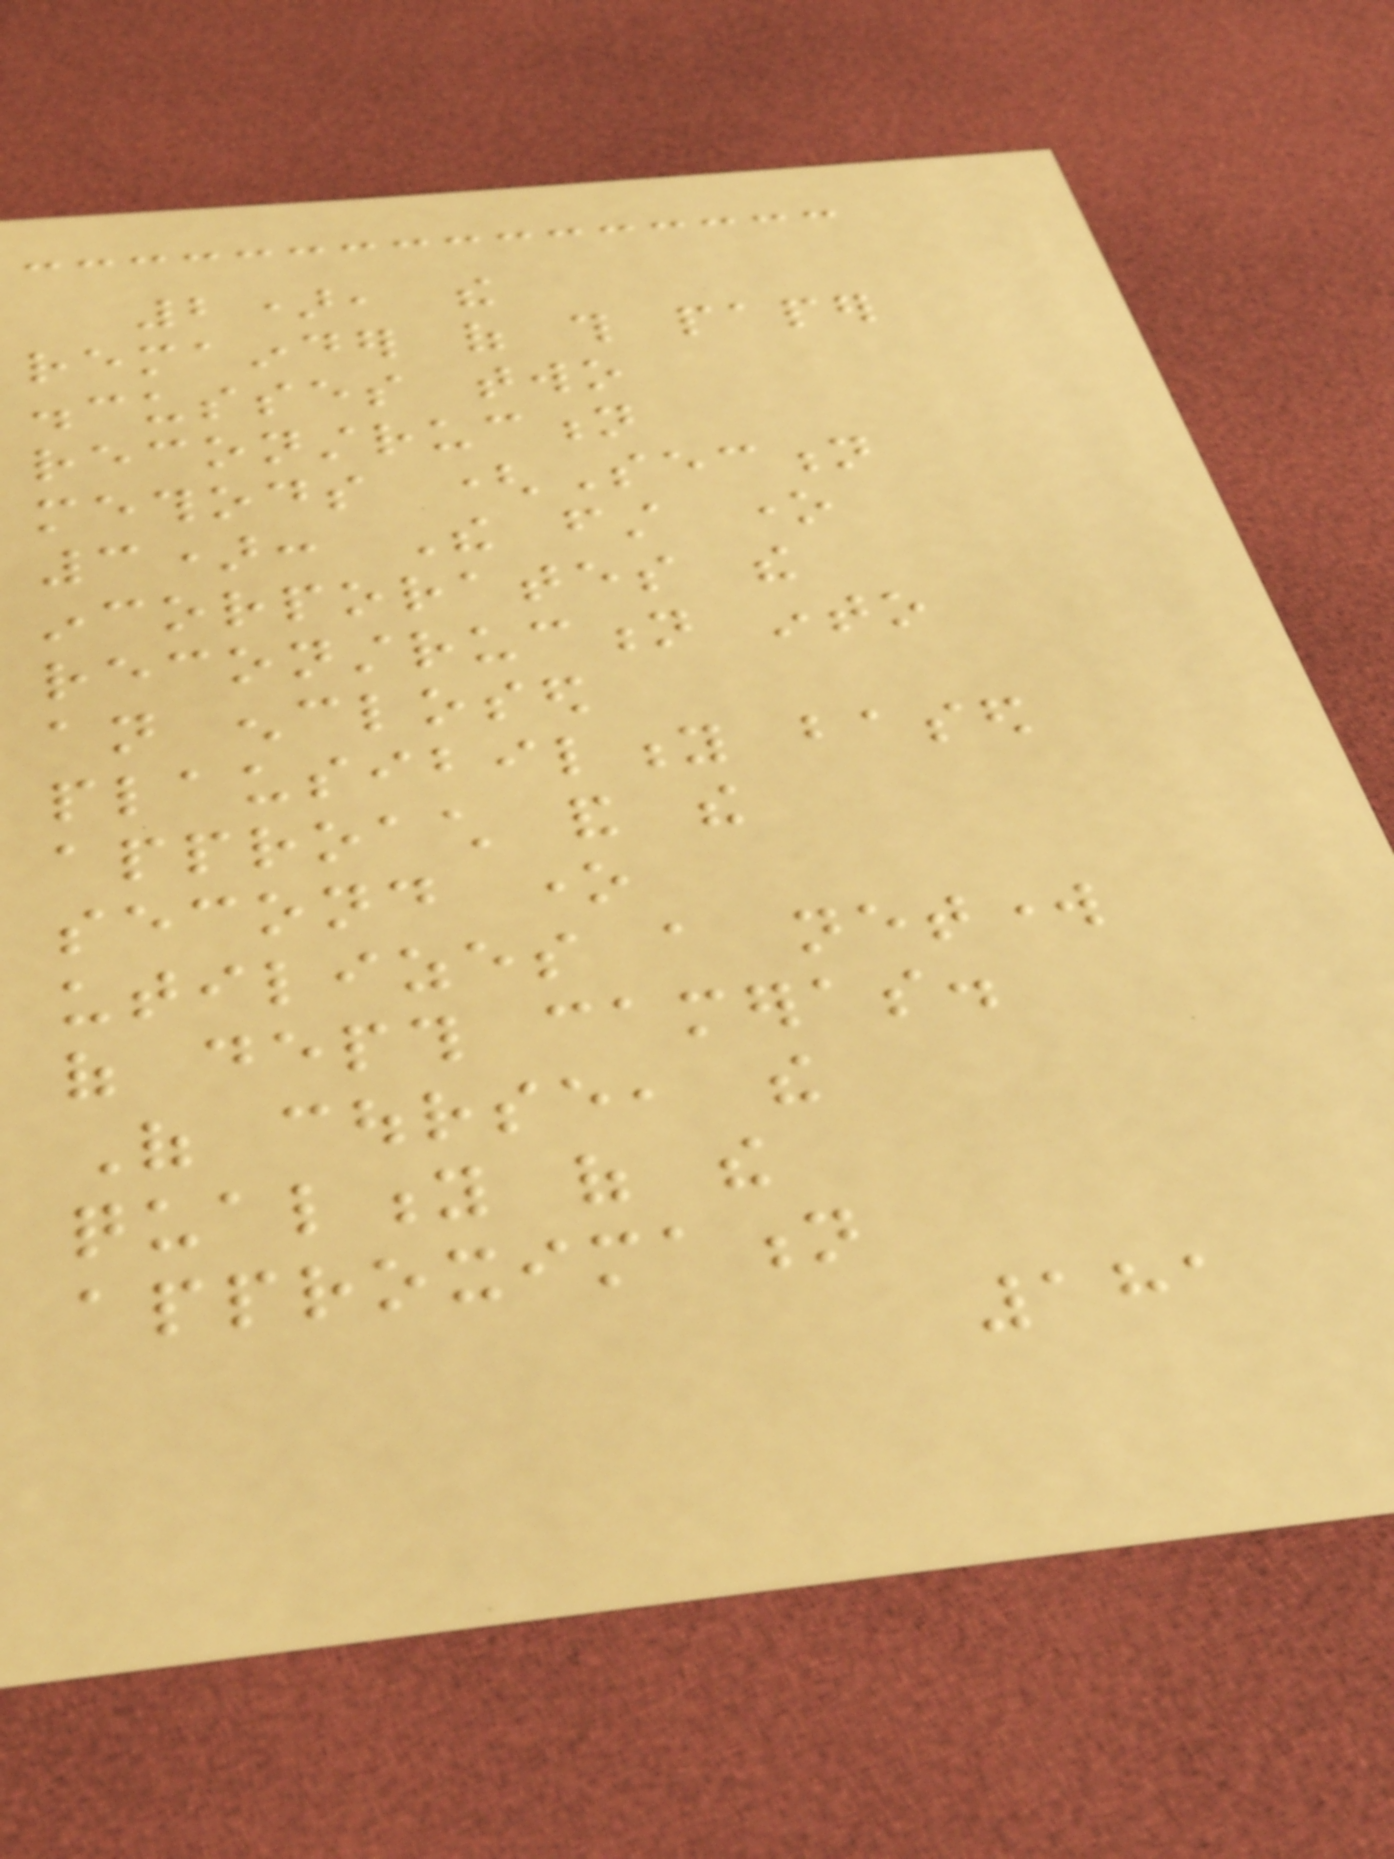2), the
remainder of this paper
discusses two
reconstruction
methods (Section
3): The first one
incorporates the
reconstruction into
an enclosed
plausibility based
approach and the
second one
utilizes a network
of depth cameras.
Of course, the
quality of the
approximation
181
